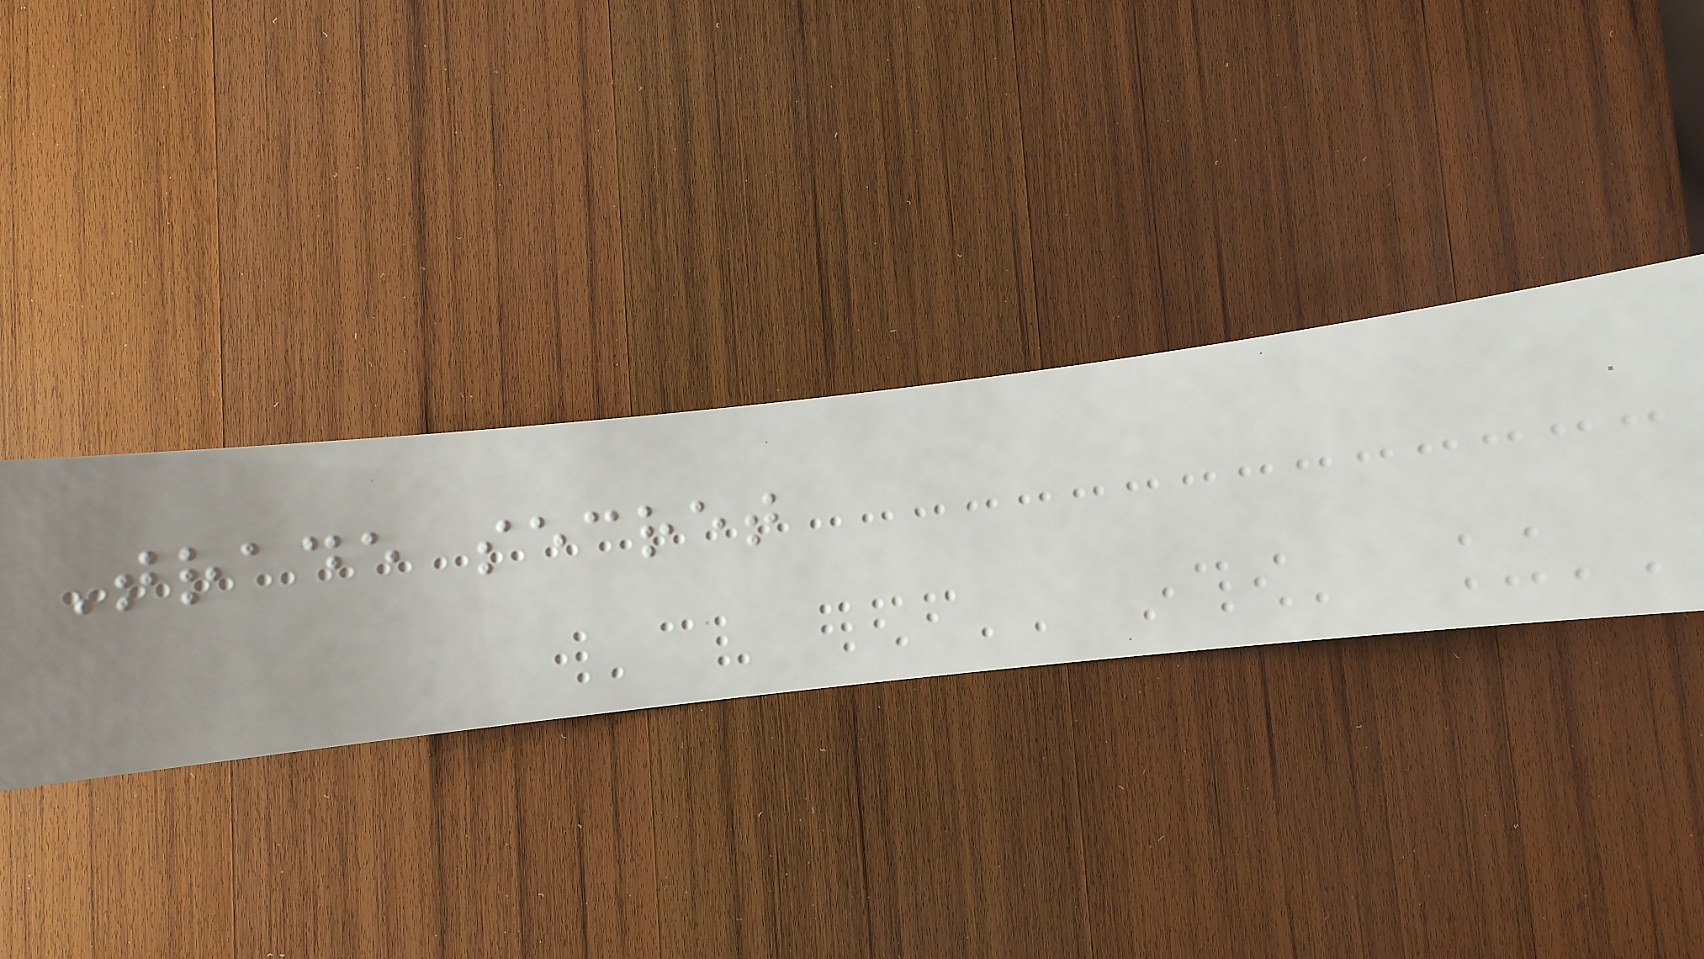Trade secret
